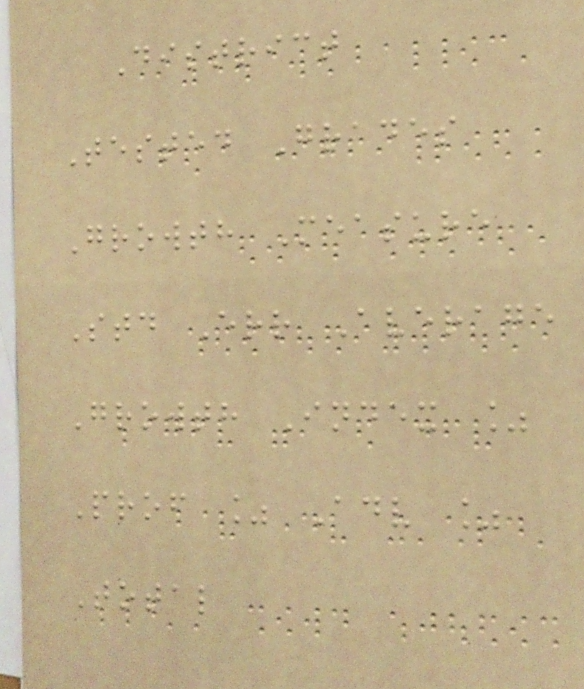District
Tested Grades
Growth Measure
Std Err Average
Growth Index %
Prof % Adv %
Total
